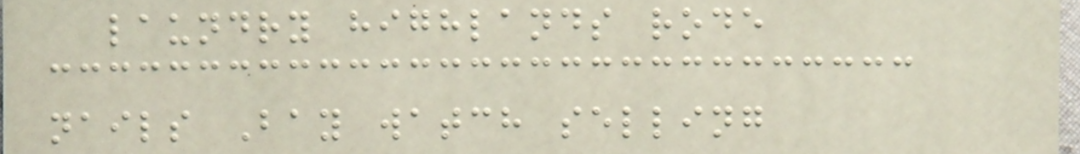laundry highlands rode
nails Bay watch selling
